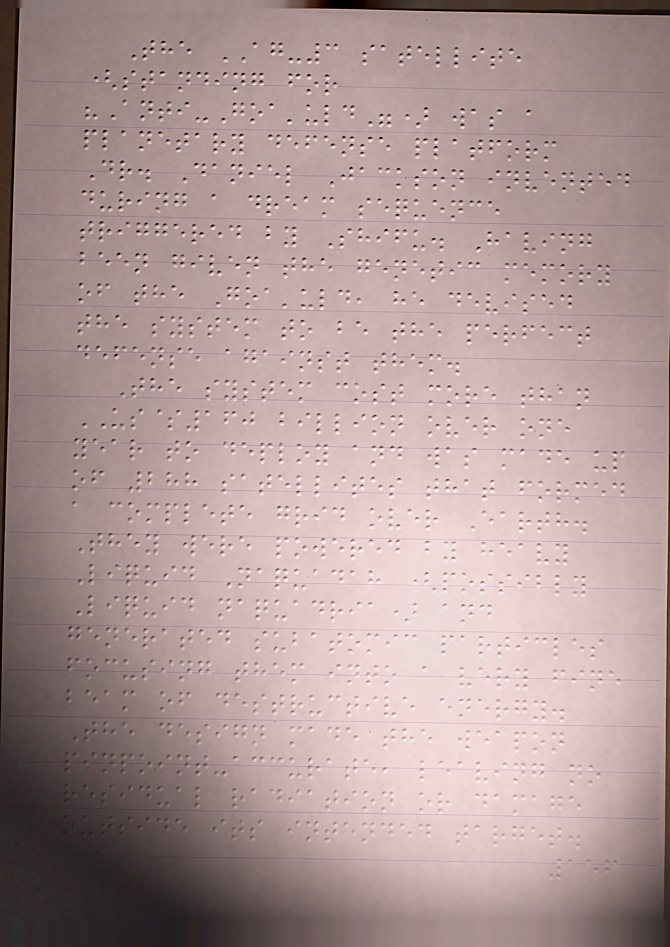The AG-3 satellite
(standing for
"Anti-Goa'uld") was a
planetary defense platform
Dr. Daniel Jackson invented
during a dream sequence
triggered by Shifu. Having
been given the genetic memory
of the Goa'uld, he devised
the system to be the perfect
defense against them.
The system cost more than
US$160 billion over one
year to deploy and was made up
of 288 satellites that formed
a complete grid over Earth.
They were powered by heavy
Liquid Naquadah (possibly
Liquid naquadria) and
generated subatomic particles
focusing them into a very fine
beam of destructive energy.
The design made the weapon
pinpoint-accurate, leaving no
residual radiation or damage
outside its intended target.
156
